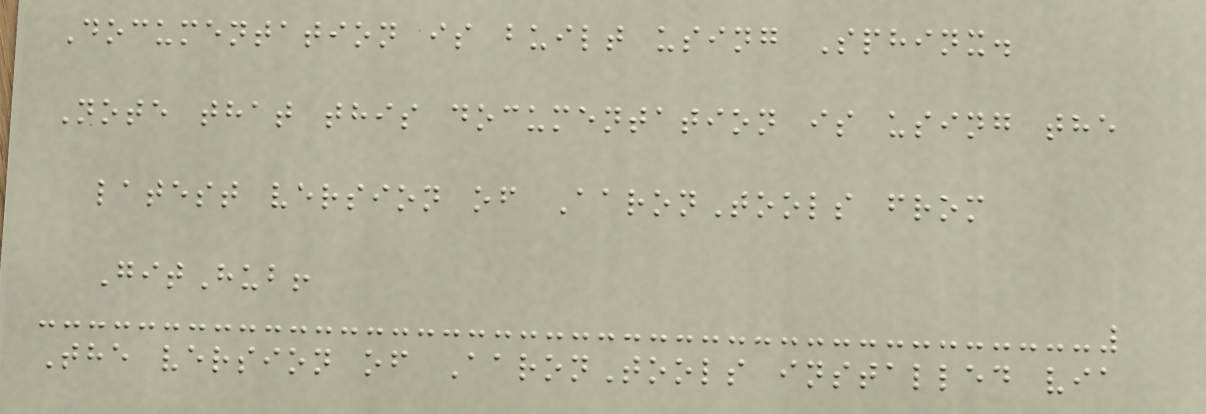Documentation is built using Sphinx.
Note that this documentation is using the
latest version of AaronTools from
GitHub!
The version of AaronTools installed via
